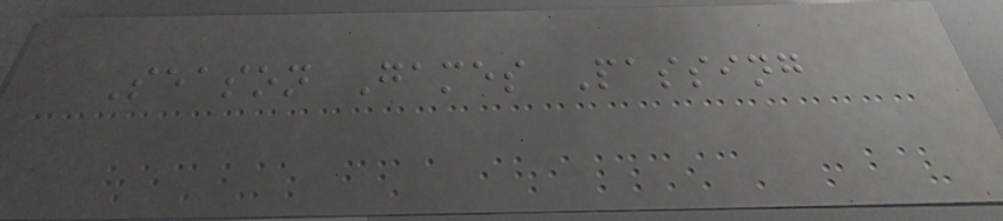Season Games Passing
